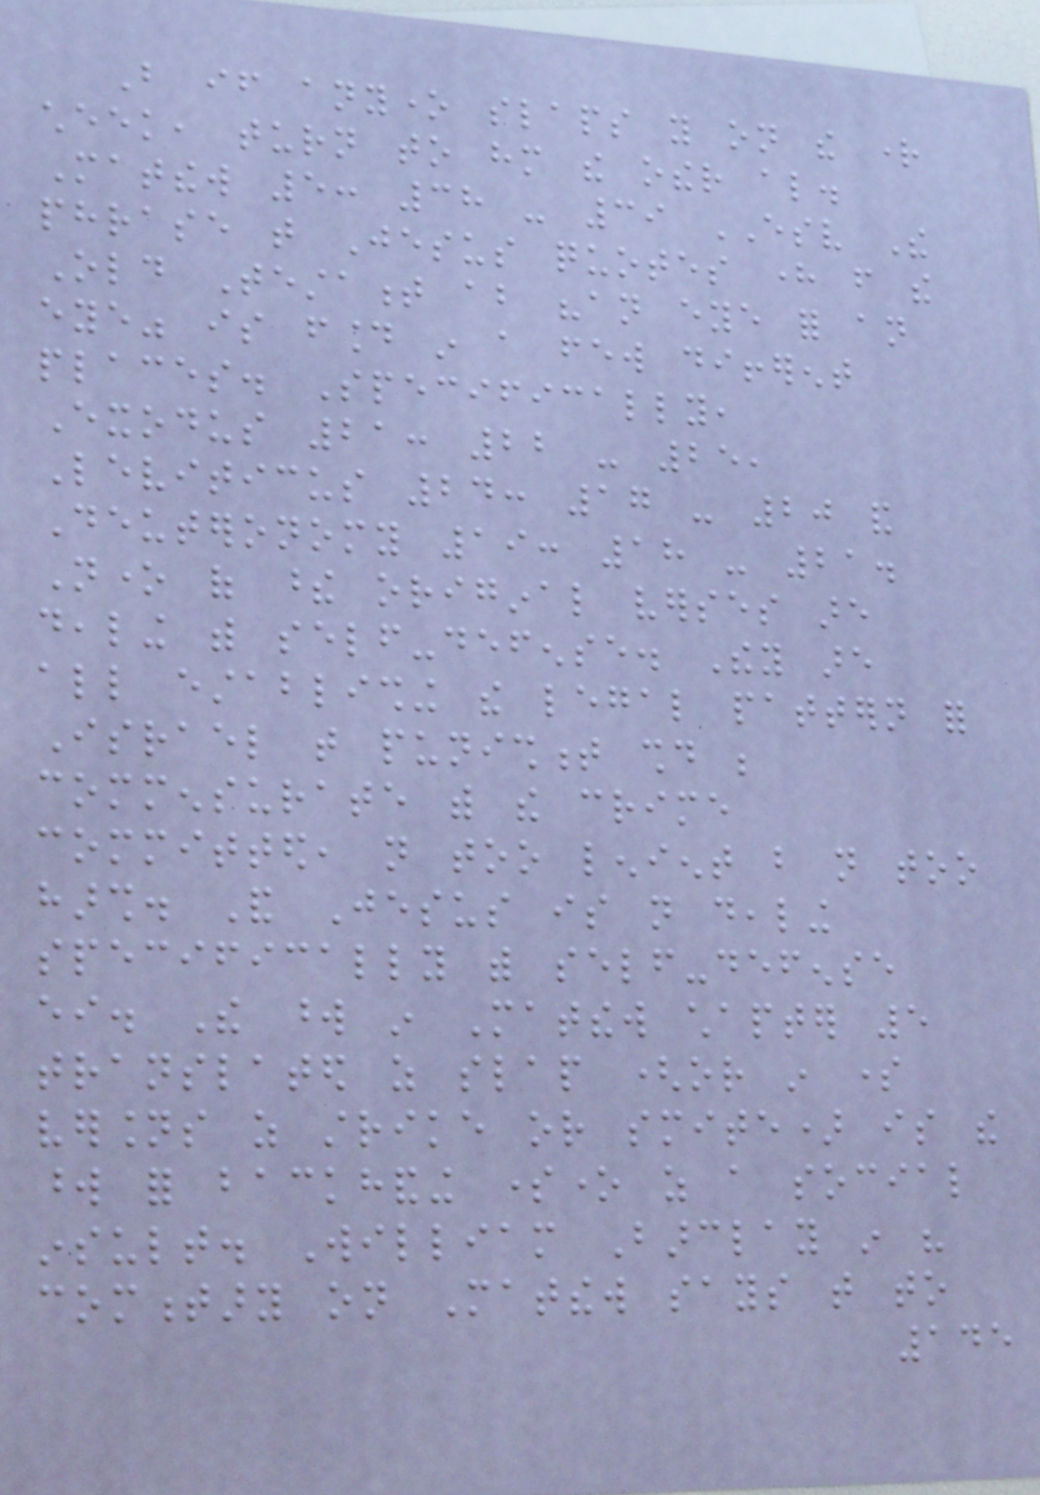But if anyone slaps you on the right
cheek, turn to him the other also.
Matthew 5: 38 - 39 ESV The
phrase that Jesus quotes here from the
Old Testament about "an eye for an
eye" is found in a few different
places. Specifically,
Exodus 21: 22 - 25,
Leviticus 24: 17 - 20 and
Deuteronomy 19: 18 - 21.
None of these original verses are
dealing with self-defense. They are
all establishing the legal pattern for
Israel that punishment should be
commensurate with the crime
committed, not too lenient but not too
harsh. And Jesus is not dealing
specifically with self-defense
either. The word in Matthew chapter 5
translated as slap (or in some
versions as strike or smite) is the
word for backhanding someone as a social
insult. William Barclay in his
commentary on Matthew says that to
145
